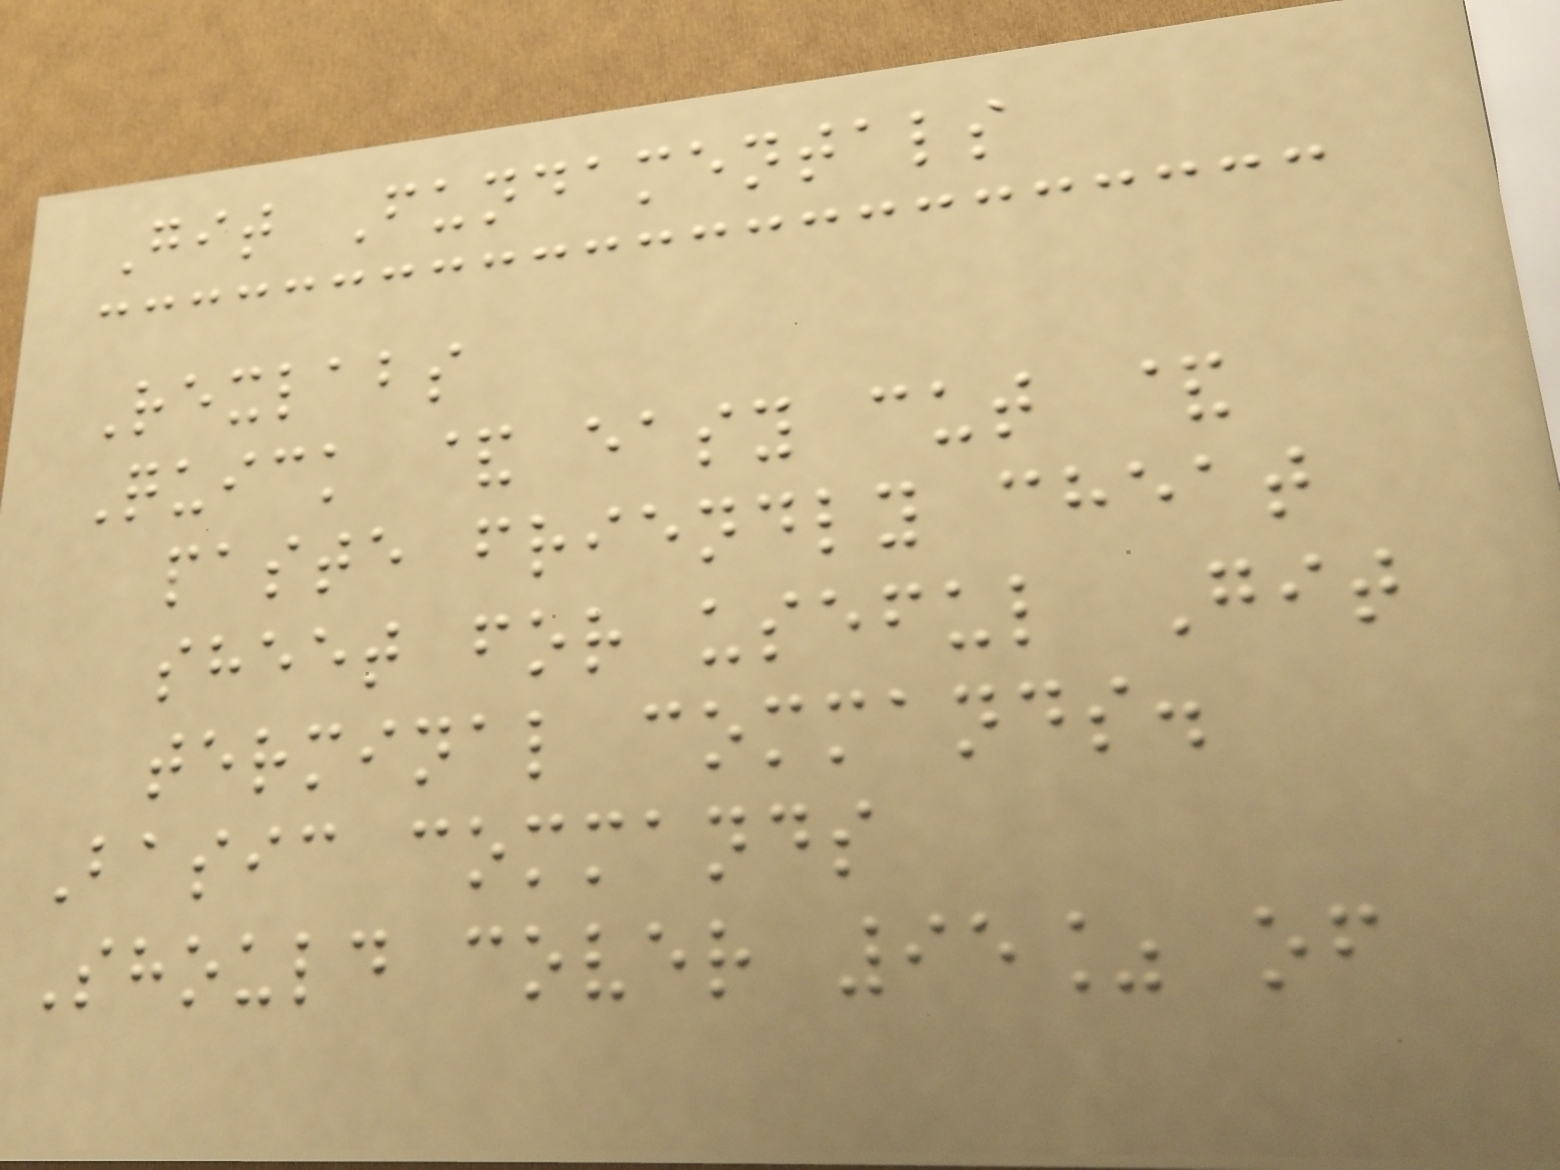Git Fundamentals
Rexlabs
Quick & easy cut &
paste friendly cheat
sheet for useful Git
terminal commands.
Basic commands
Should cover 95% of
